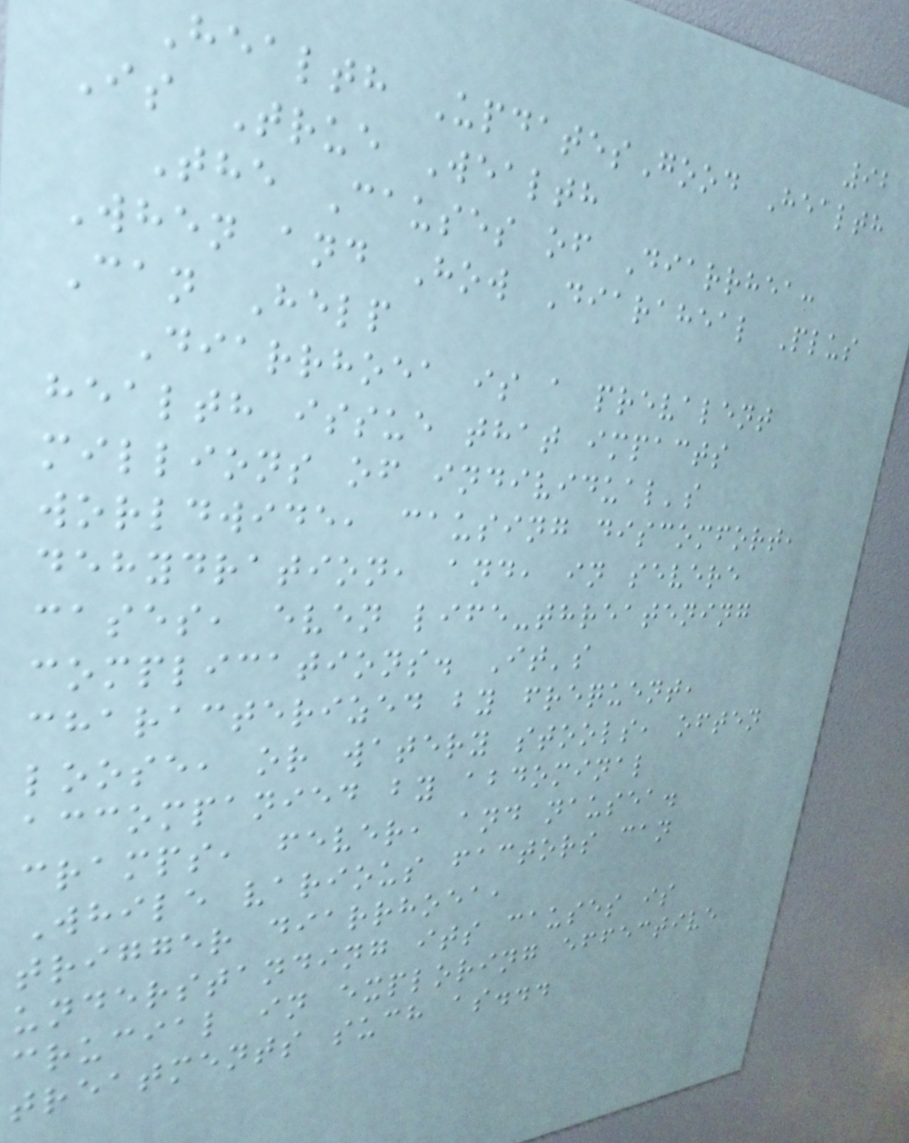92
Health UpdatesGood Health
Is True Wealth
The Causes of Diarrhea:
When and How Diaraheal Plus
Can Help
Diarrhoea is a prevalent
health issue that impacts
millions of individual's
worldwide, causing discomfort,
dehydration, and, in severe
cases, even life-threatening
complications. It's
characterized by frequent,
loose, or watery stools, often
accompanied by abdominal
cramps, fever, and nausea.
While various factors can
trigger diarrhoea,
understanding its causes is
crucial in exploring effective
treatments such as...
